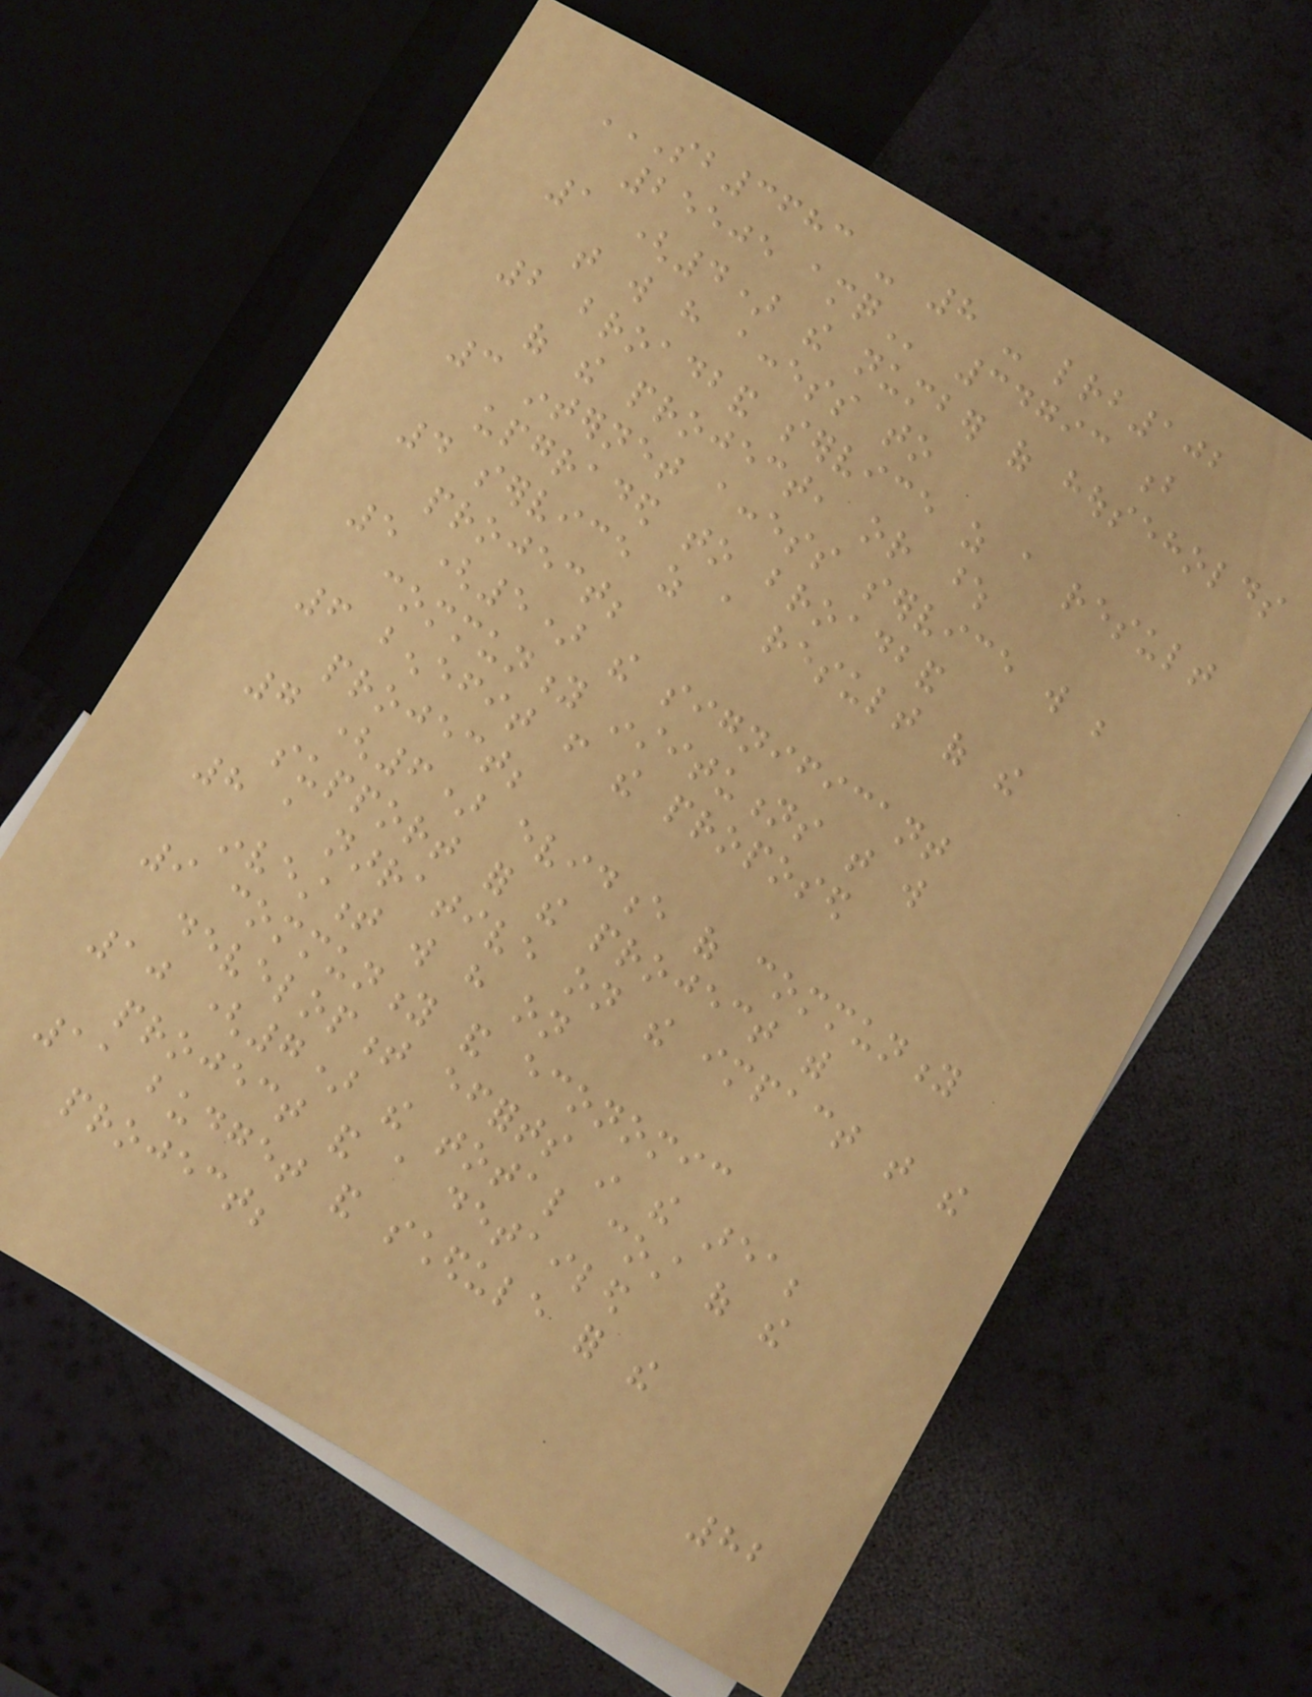SB3683 - 8 - LRB102
25505 AMQ 34793 b
1 (4) the number of households
that will have access to
2 broadband service as a result
of the project, or whose
3 internet access service will be
upgraded to broadband
4 service as a result of the
project;
5 (5) the significant
community institutions that will
6 benefit from the proposed
project;
7 (6) evidence of community
support for the project with
8 a narrative on the impact that the
investment will have on
9 community and economic
development efforts in the area;
10 (7) the total cost of the
project and a detailed
11 budget and schedule for the
project;
82
